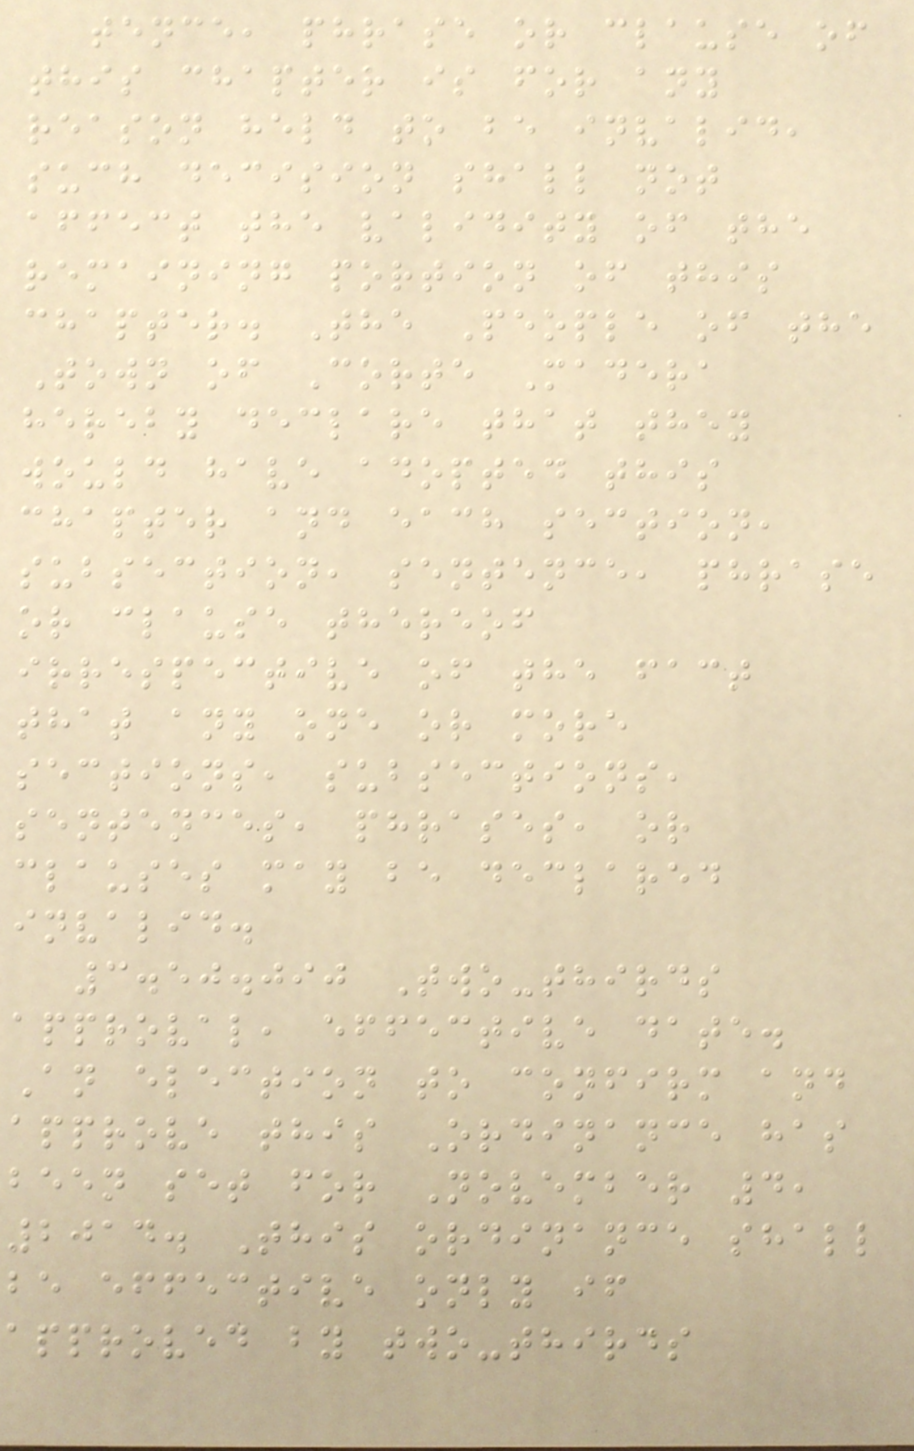tence, phrase or clause of
this chapter is for any
reason held to be invalid,
such decision shall not
affect the validity of the
remaining portion of this
chapter. The People of the
Town of Corte Madera
hereby declare that they
would have adopted this
chapter and each section,
subsection, sentence, phrase
or clause thereof
irrespective of the fact
that any one or more
sections, subsections,
sentences, phrases, or
clauses may be declared
invalid.
3.50.090 Two-thirds
approval, effective date.
An election to confirm and
approve this Ordinance has
been set for November 4,
2014. This ordinance shall
be effective only if
approved by two-thirds
